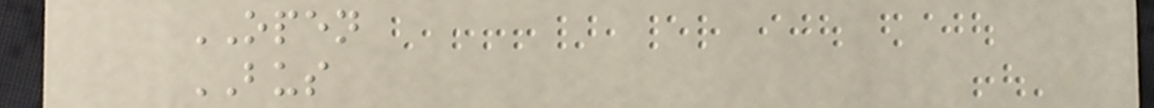OPEN
BUS
